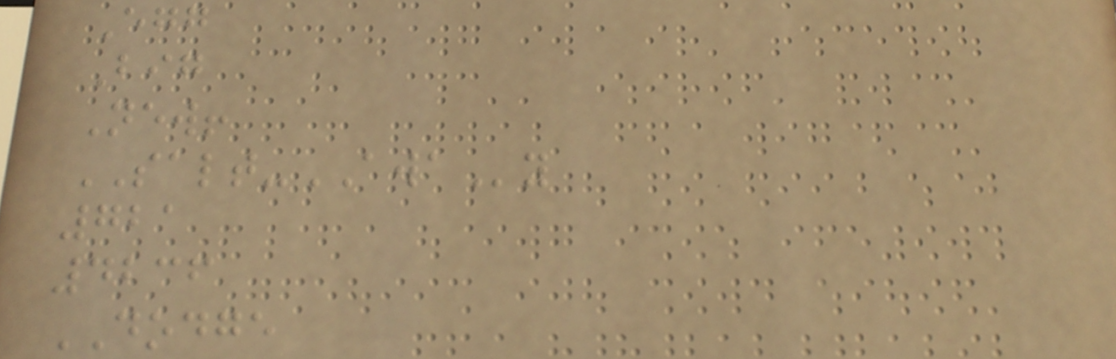Egg
Big
New!
SALT-AWAy
721
4236
DODGE
